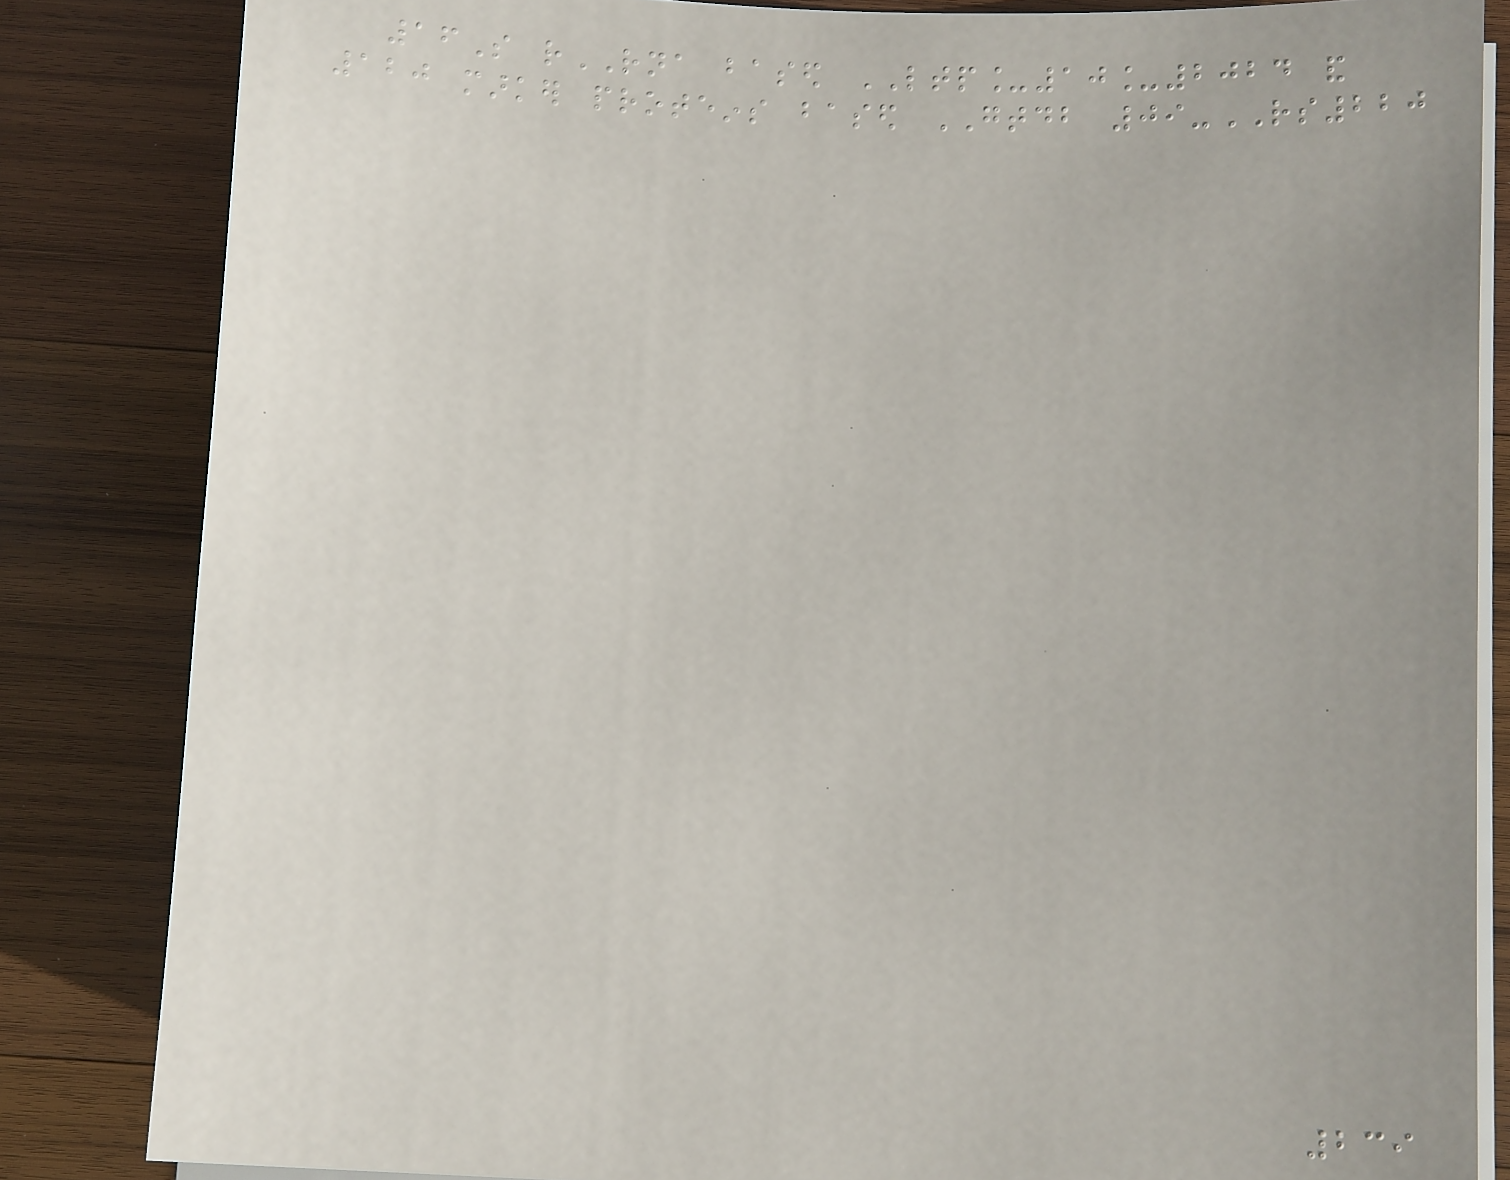16S rRNA based LTP_10_2024 and
120 marker proteins based GTDB 09-RS220
239
